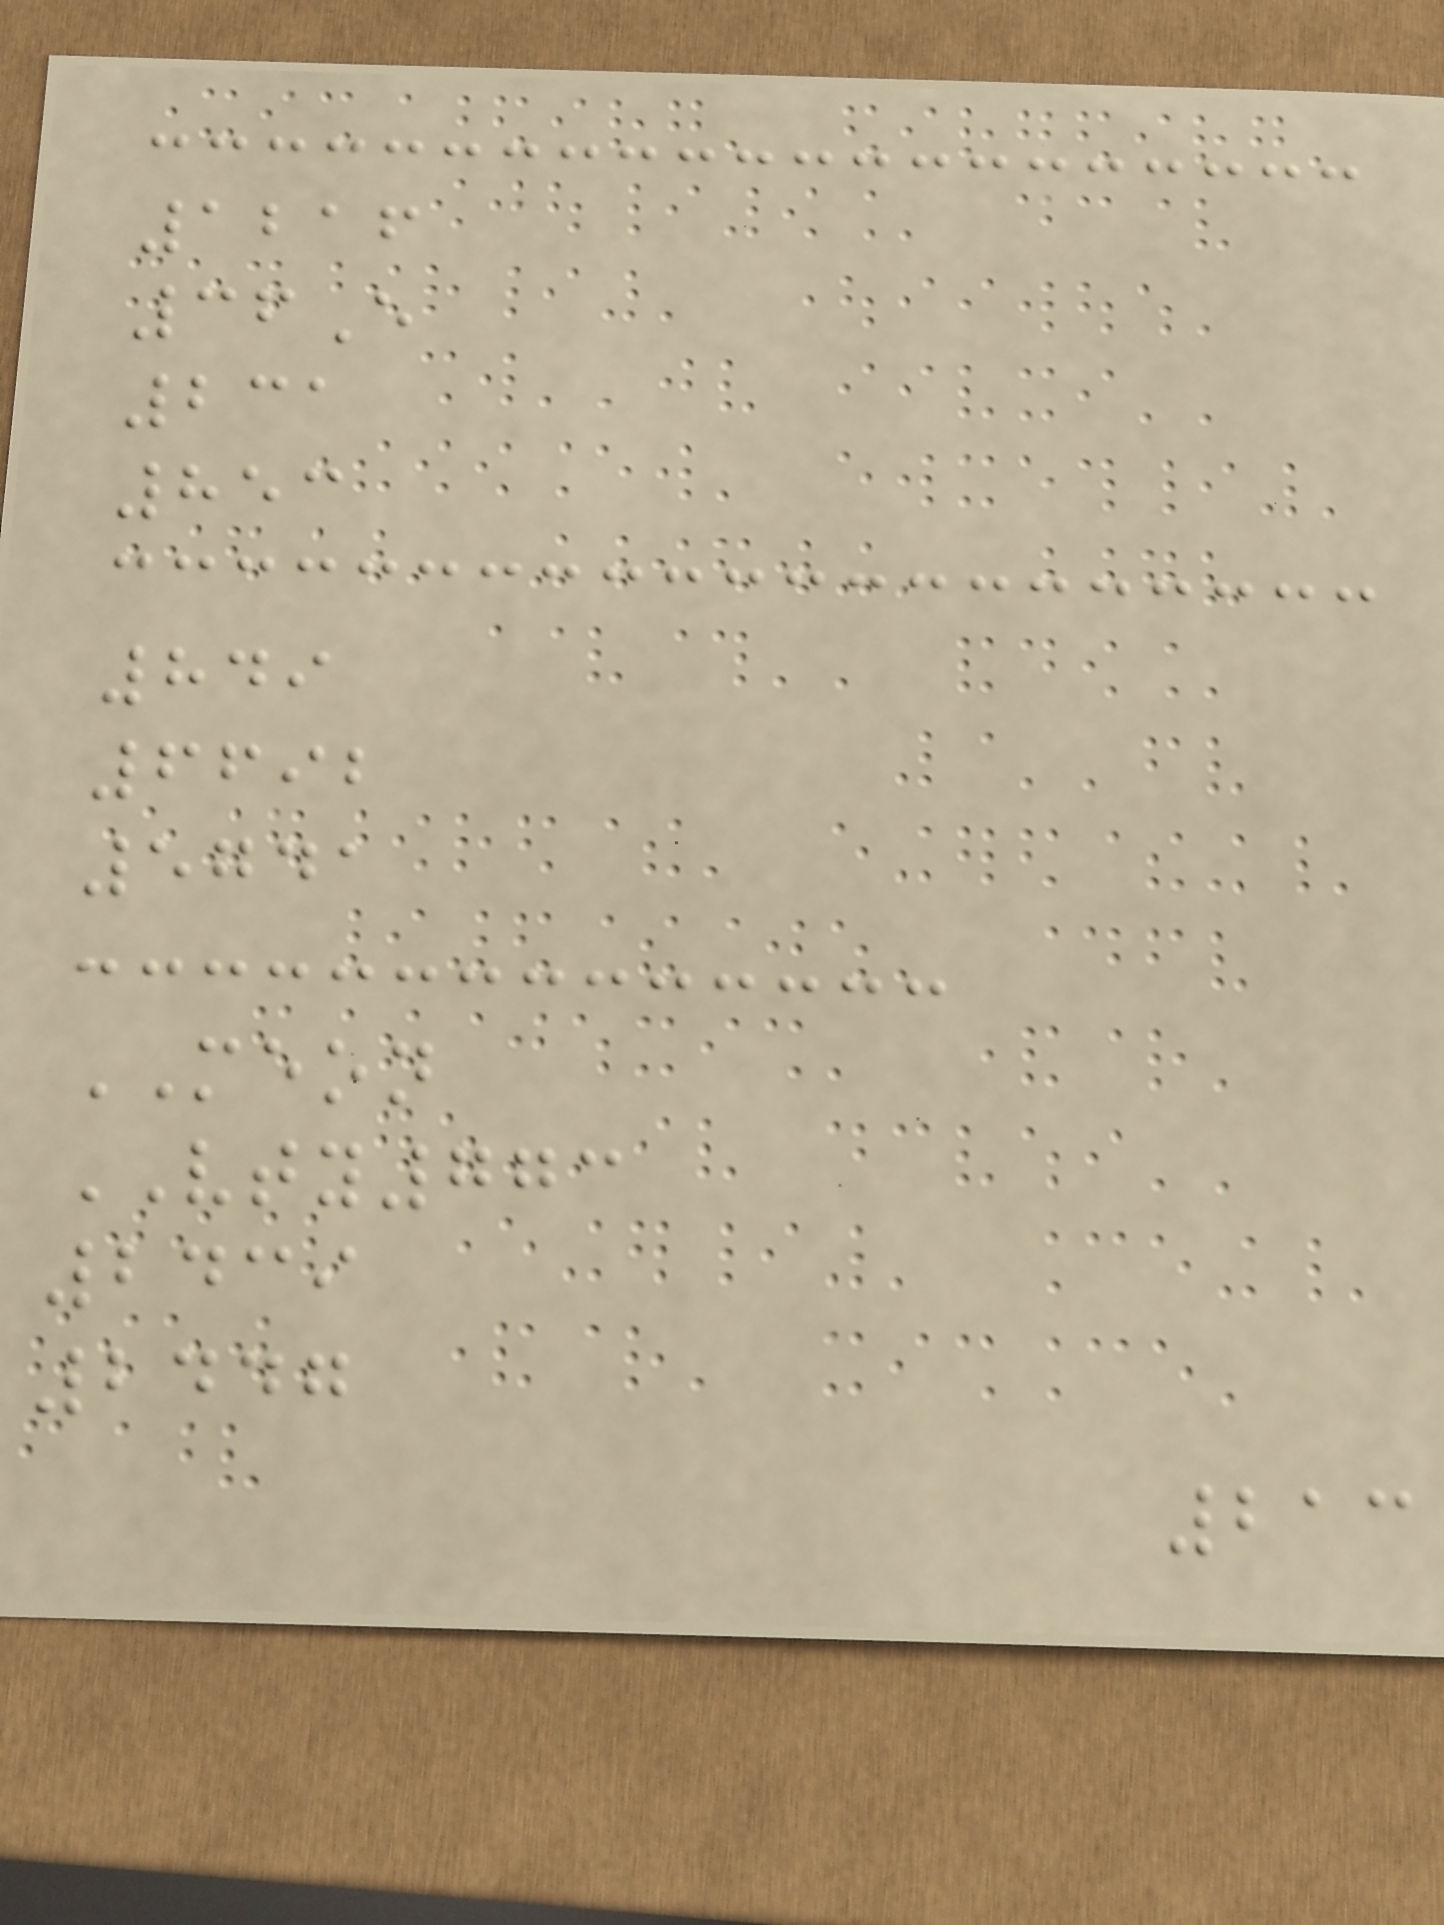1216
36E
231
853
849
6692
5741
MEON
VTY773
2439
2447
213
